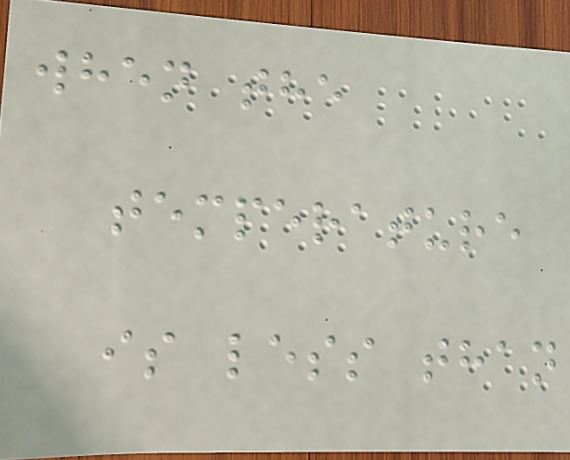when the
temperature
is less than
